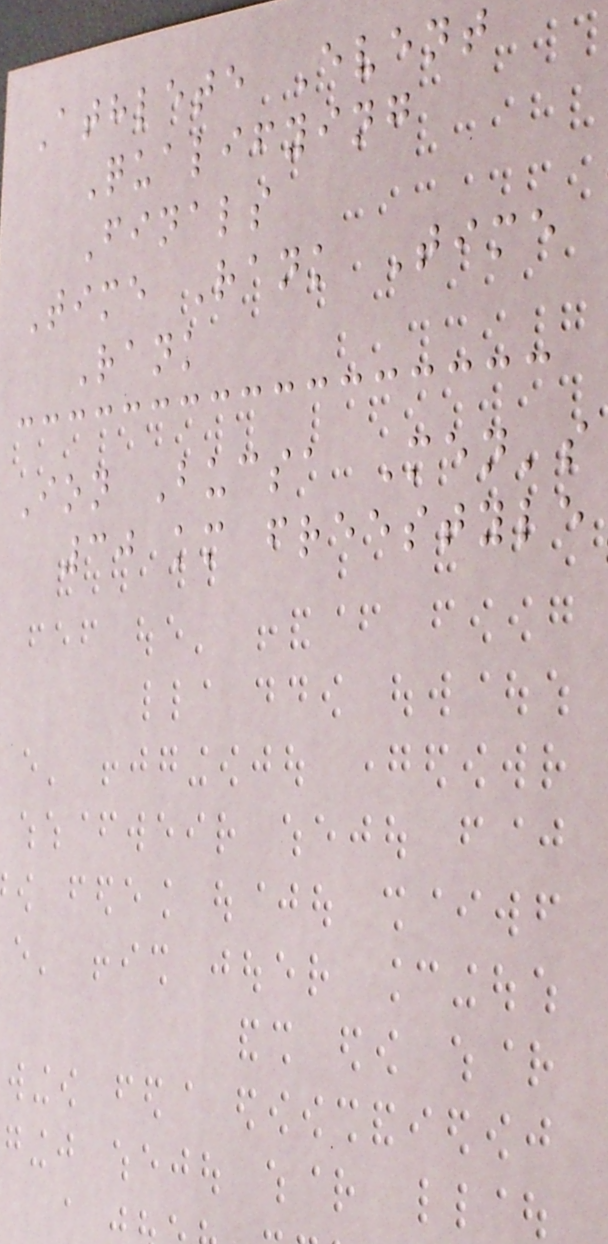Athlete Event
Qualifying
Finals
Time Rank Time
Rank
Ion Bucsa Men's
30 km freestyle
